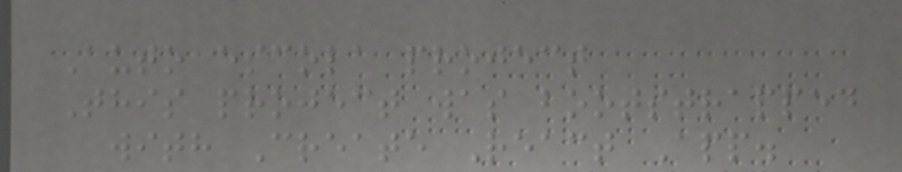Auto escola project
This project was bootstrapped
with Create React App.
